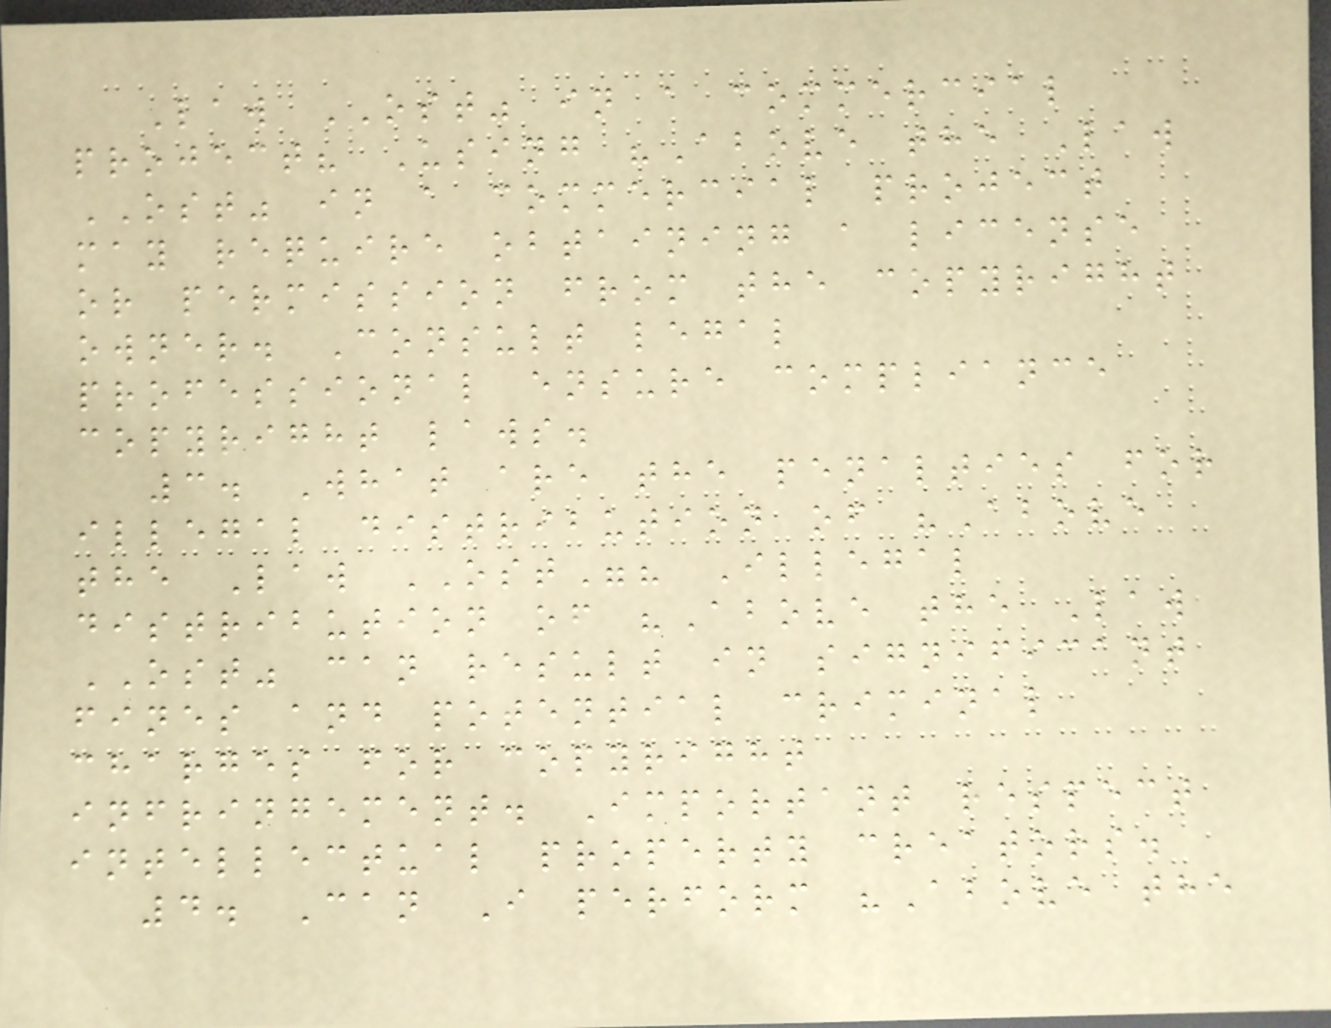Law OST" in a commercial
project? Using "Above the Law
OST" in a commercial project
may require obtaining a license
or permission from the copyright
owner. Consult legal
professional ensure compliance
copyright laws.
3. What are the penalties for
illegal distribution of "Above
the Law OST"? Illegal
distribution of "Above the Law
OST" can result in significant
fines and potential criminal
charges for copyright
infringement. Important respect
intellectual property creators.
4. Can I perform "Above the
